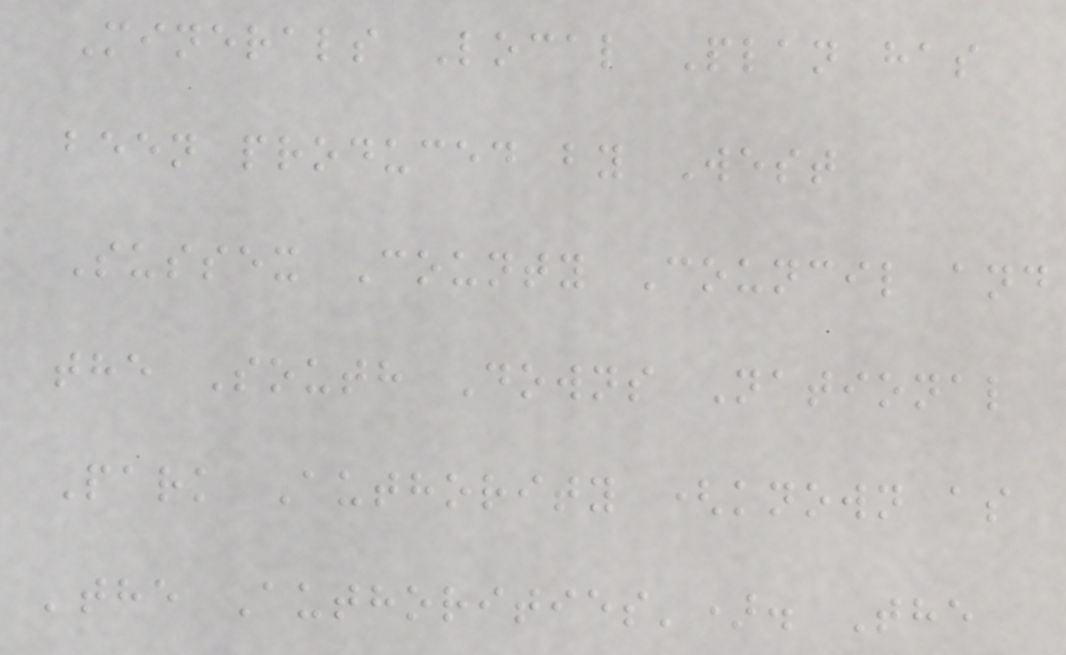Minerals Local Plan has
been produced by West
Sussex County Council and
the South Downs National
Park Authority (known as
'the Authorities'). The
